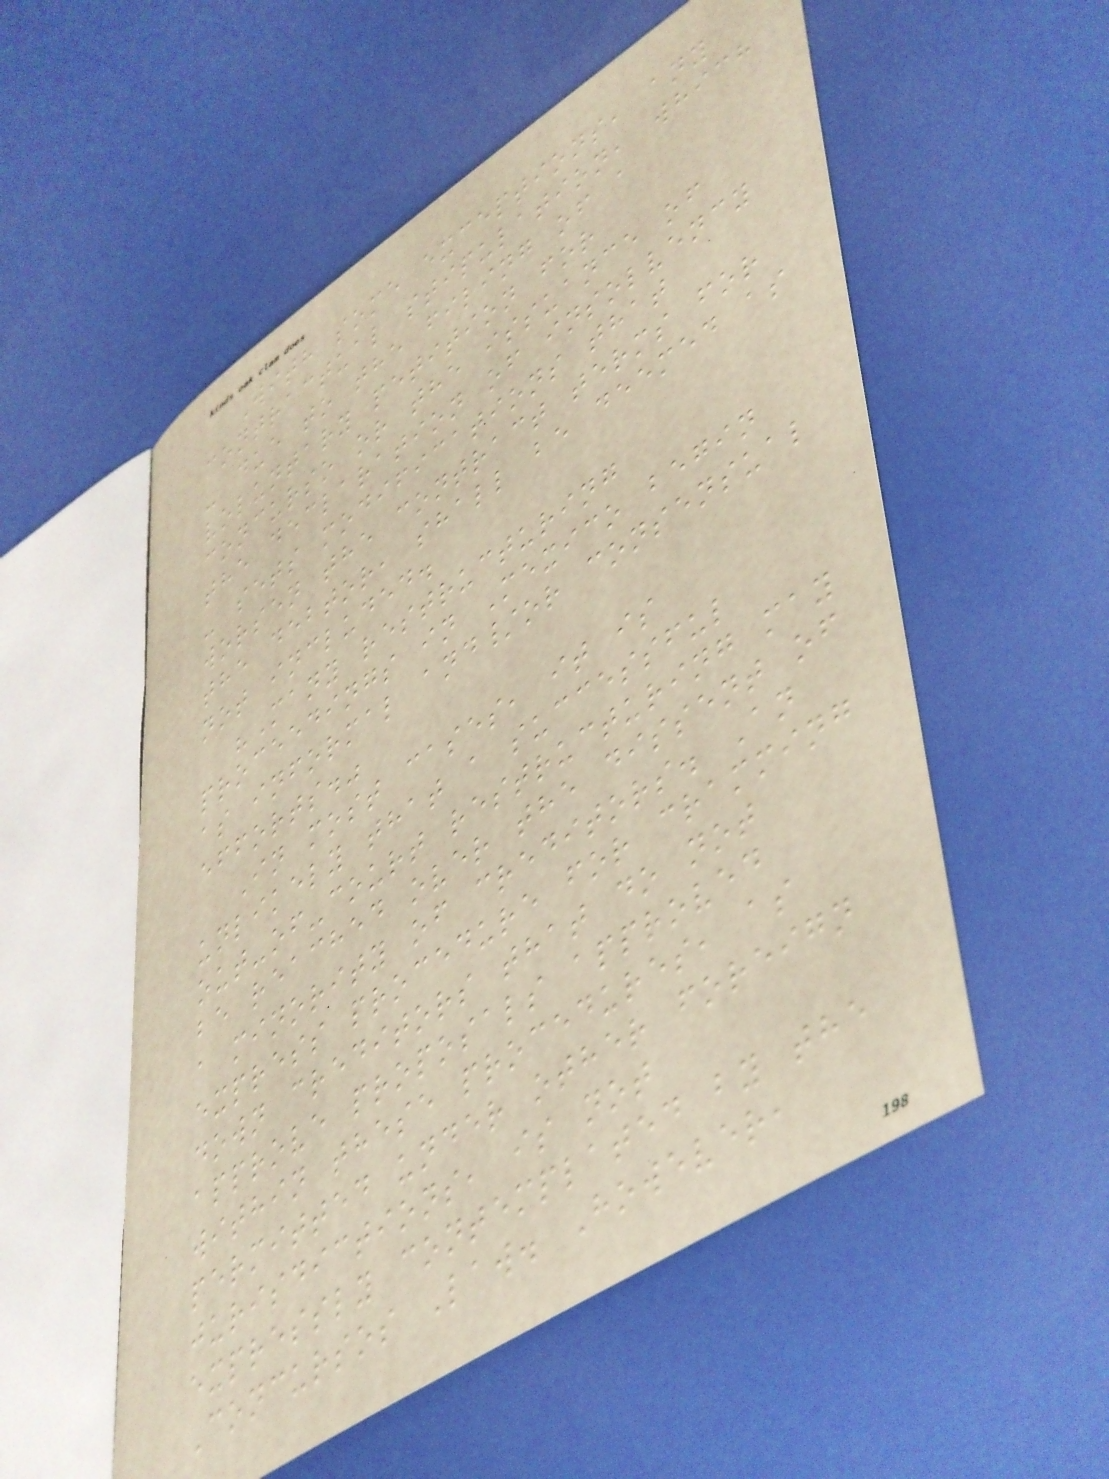With some exceptions, any
contractual stipulation, which
- due to the filing of a
voluntary petition for
concurso or the issuance of
the declaration of insolvency
- sets modifications that
worsen the contract terms for
the debtor, shall be deemed as
not included.
"Many restructuring
proceedings in Mexico begin
as informal and/or consensual
efforts."
In most cases, it is
unlikely that a successful
out-of-court restructuring may
be reached over the dissent of
a minority of creditors. An
express procedure for cramming
down creditors that do not
approve proposals approved
within these procedures, as
permitted under other foreign
jurisdictions, is not
expressly contemplated by the
Concursos Law. However,
